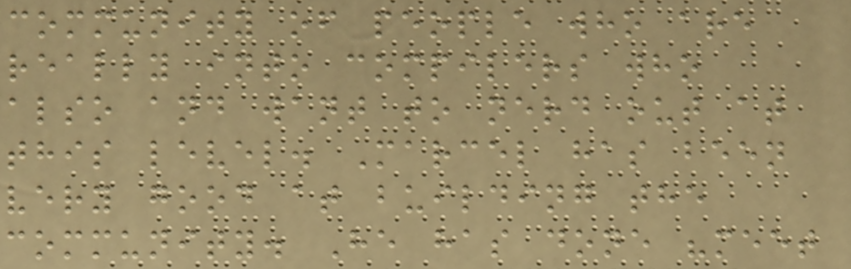community of people who are
really into compilers who
also and want to nerd out at
this level. Marcel has been
very good at building the
community. He has done "meet
